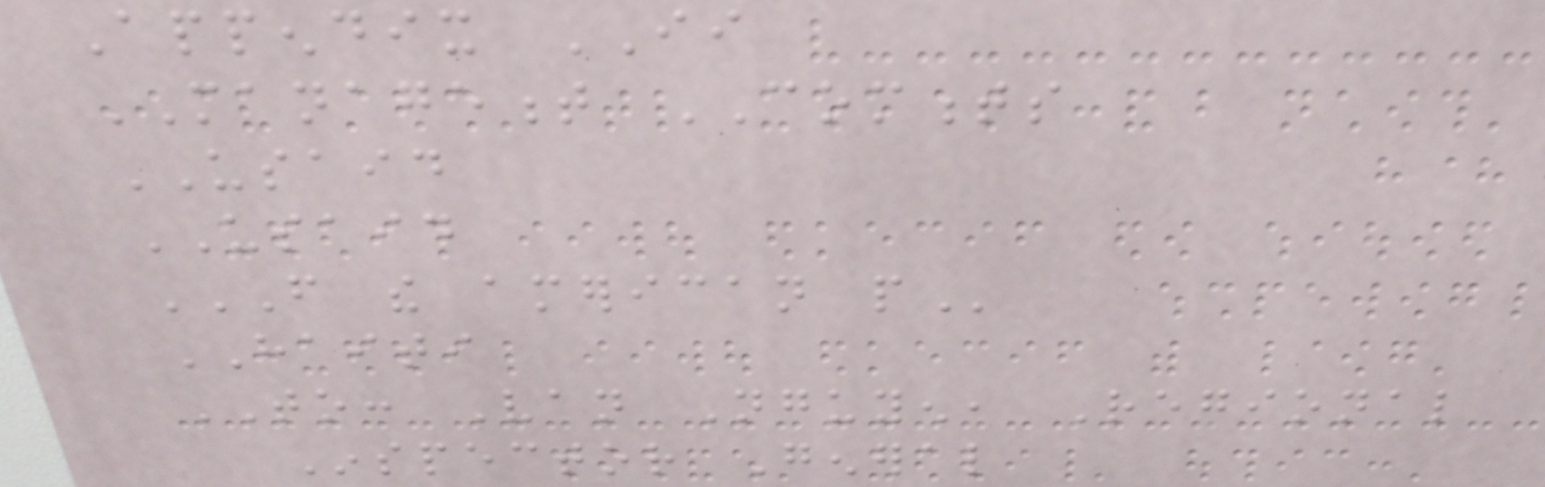Appendix II
MANAGEMENT COMMENTS
USAID
USAID
FROM THE AMERICAN PEOPLE
HAITI
TO: Van Nguyen, Regional
Inspector General
